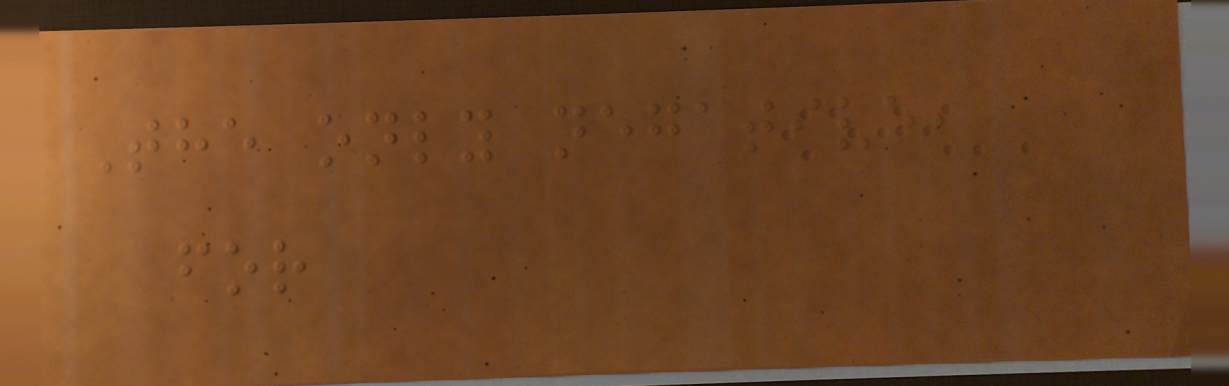The only negative,
for
